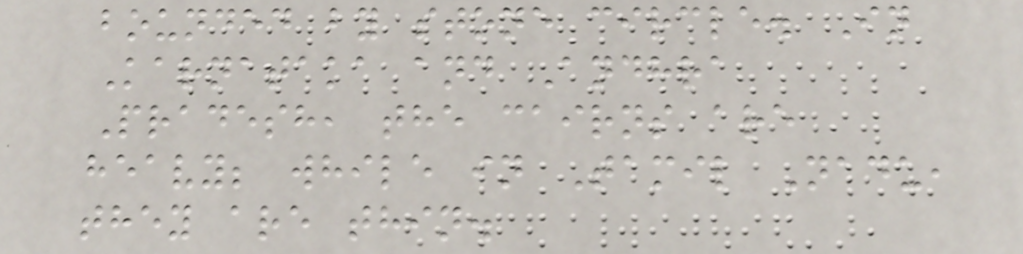bounded by stone circle. In
Karnataka and Andhra
Pradesh, the cairns are
heavy; while in Tamil Nadu,
they are thin.
